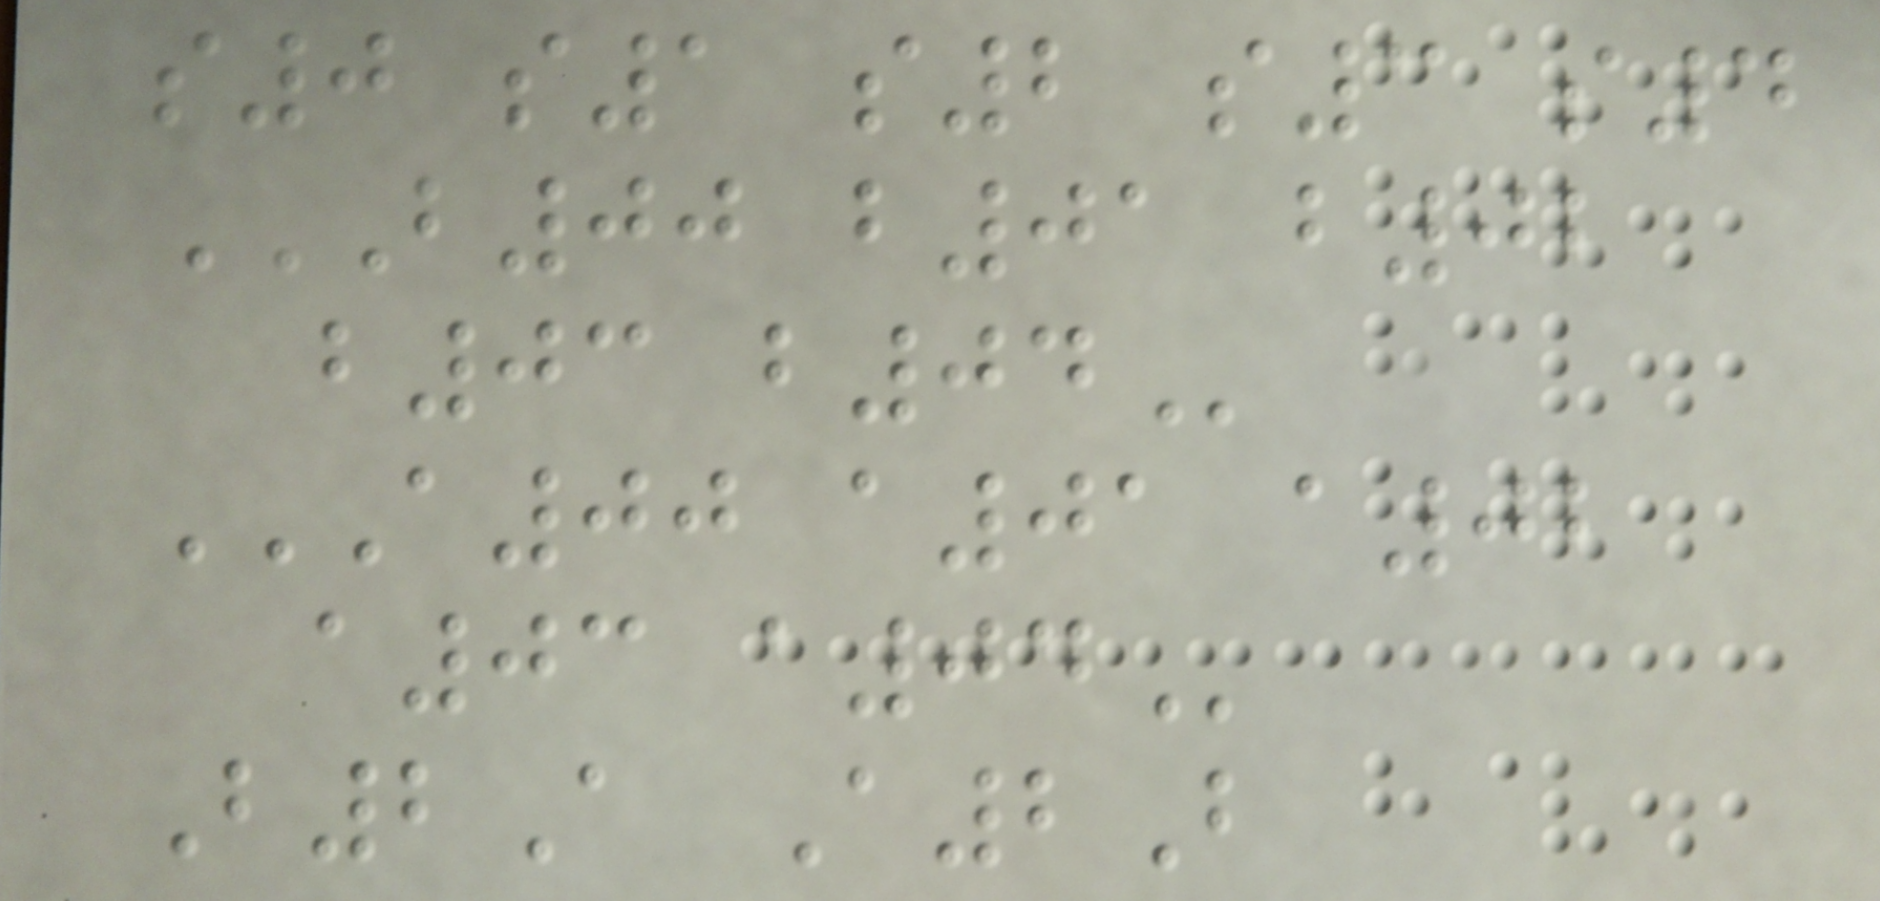s0 s1 s2 s3 s4
B00 B01 B02
B03 B04
A00 A01 A02
A03 A04
B2A A2B
